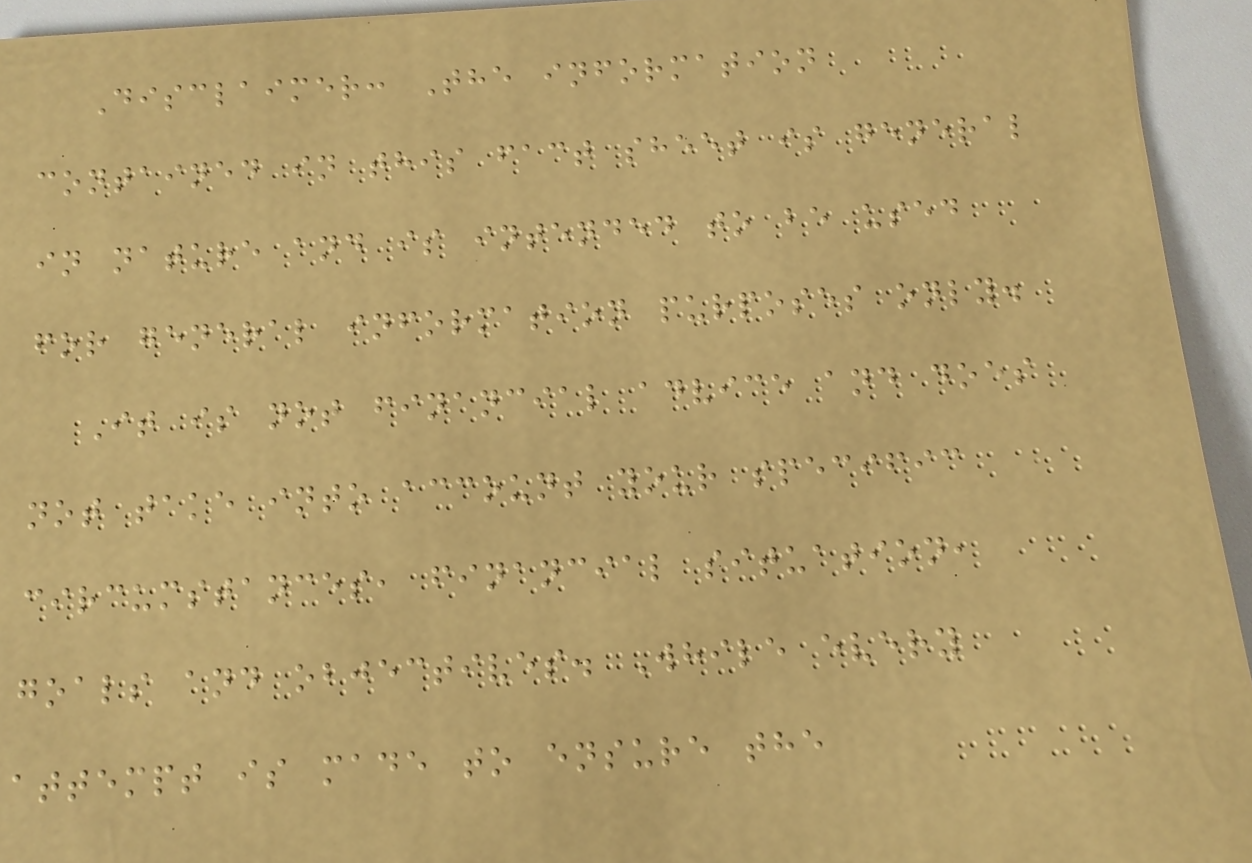Disclaimer: The information
contained in this fact sheet is general
in nature and is intended to be used
for general information purposes only.
It is not financial advice and does
not take into account your specific
circumstances, financial situation,
goals and objectives. While every
attempt is made to ensure the
